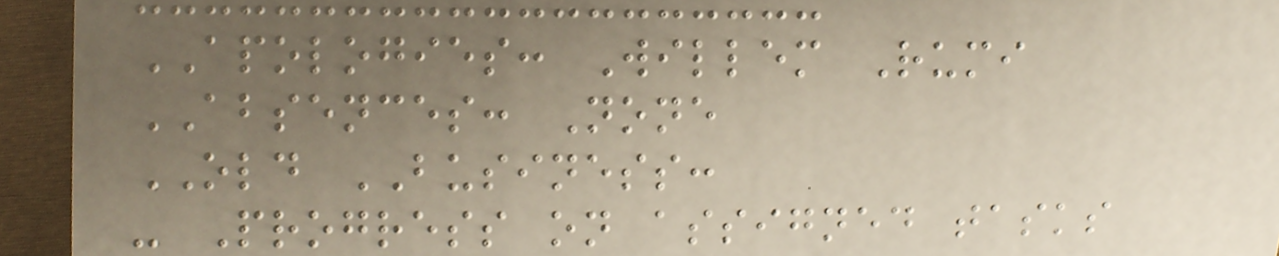APOLOGIES: Willem Rumi
ABSENCES: None
OLD BUSINESS:
- Progress on assigned tasks
